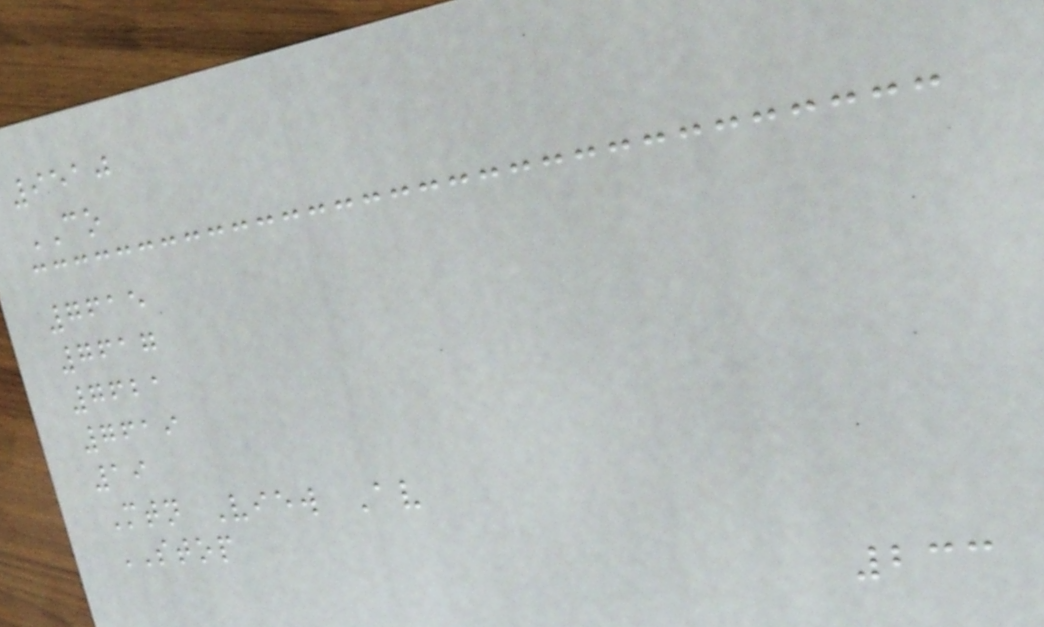9510
CO
7615
7617
7621
7619
19
Mtn View Av
STOP
233
